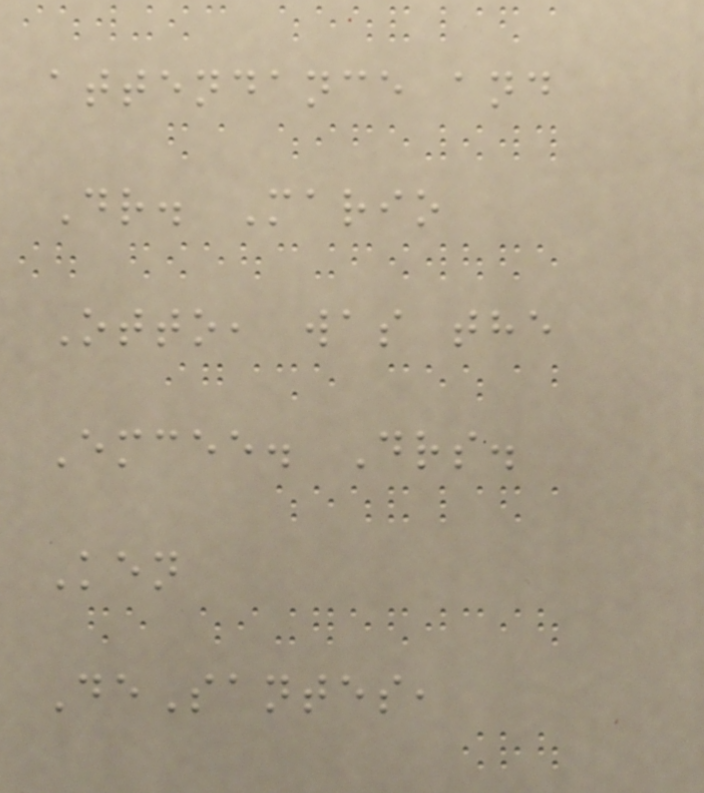attendance and
Dr. Mario
Otto, was the
Emcee. Drs.
Ken
DeSantes,
